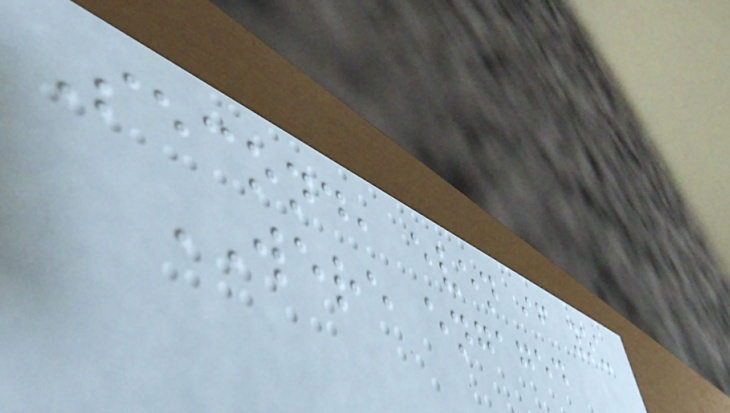Second, even if you
WERE engaged
